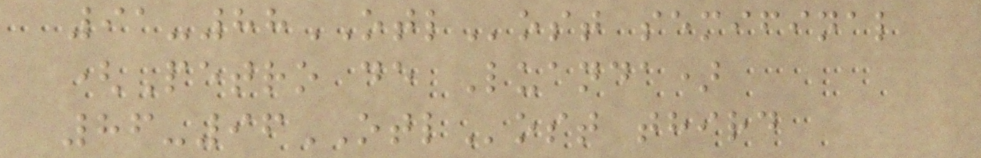91-88OTLost semifinal
(Petro de Luanda)
86-96OTLost third
